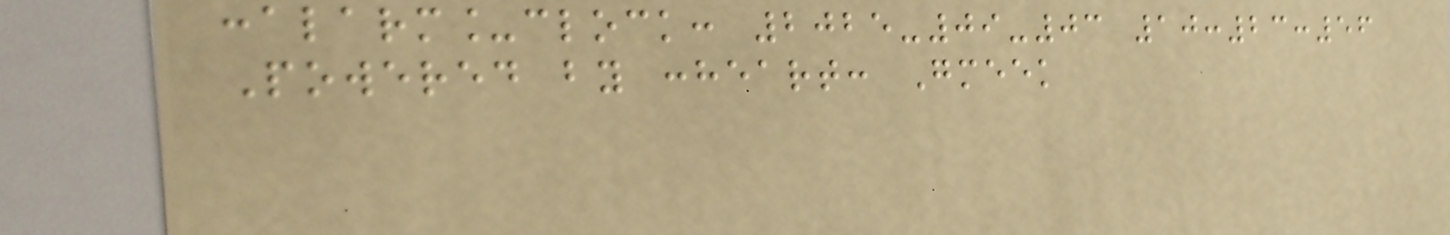:alarm_clock: 2025-09-03 10:23:56
Powered by :heart: Gmeek
